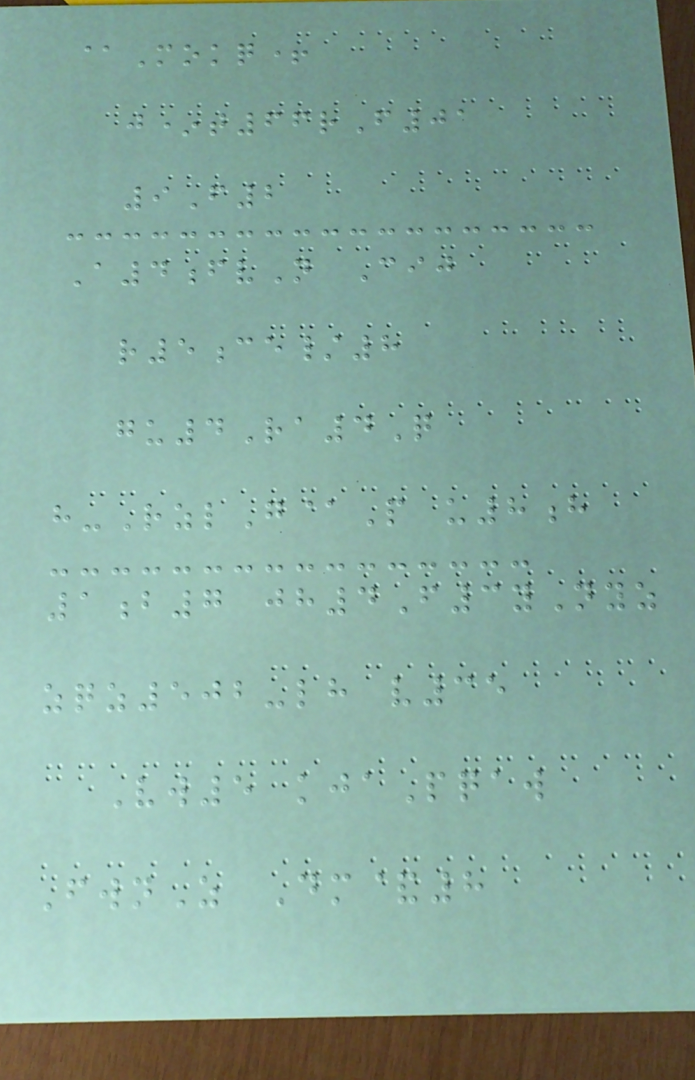@Mokq+
j*t66rF01
9F2
A4fvN Cij
r5ce/8
gu4Ra4Q
h-RzlG@P u8h
1b7 jh4F3yNyz
zqz502-lh v35
Vw5 kjaPqaw
FwnZ Dm&8
